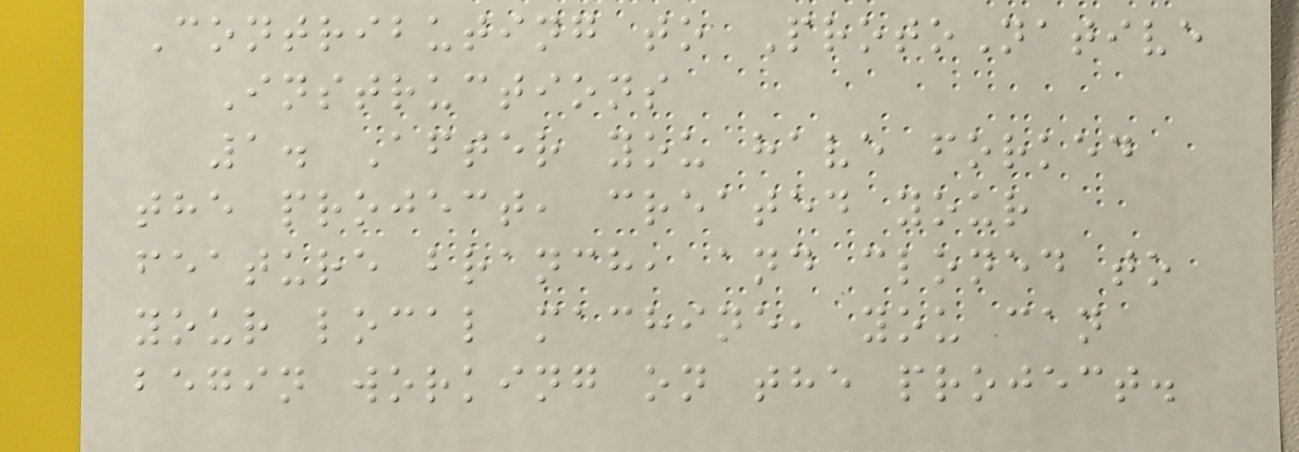Contributing to ProtoNative
Instructions
1. After you have forked
the project, created your
feature branch, and cloned to
your local machine, you can
begin working on the project.
